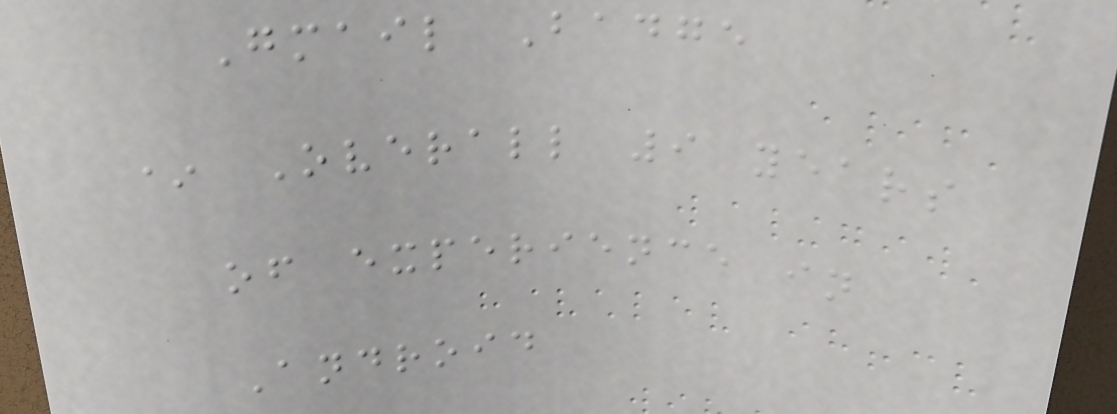Gmail Badge
* Overall 9 years
of experience in
Android
